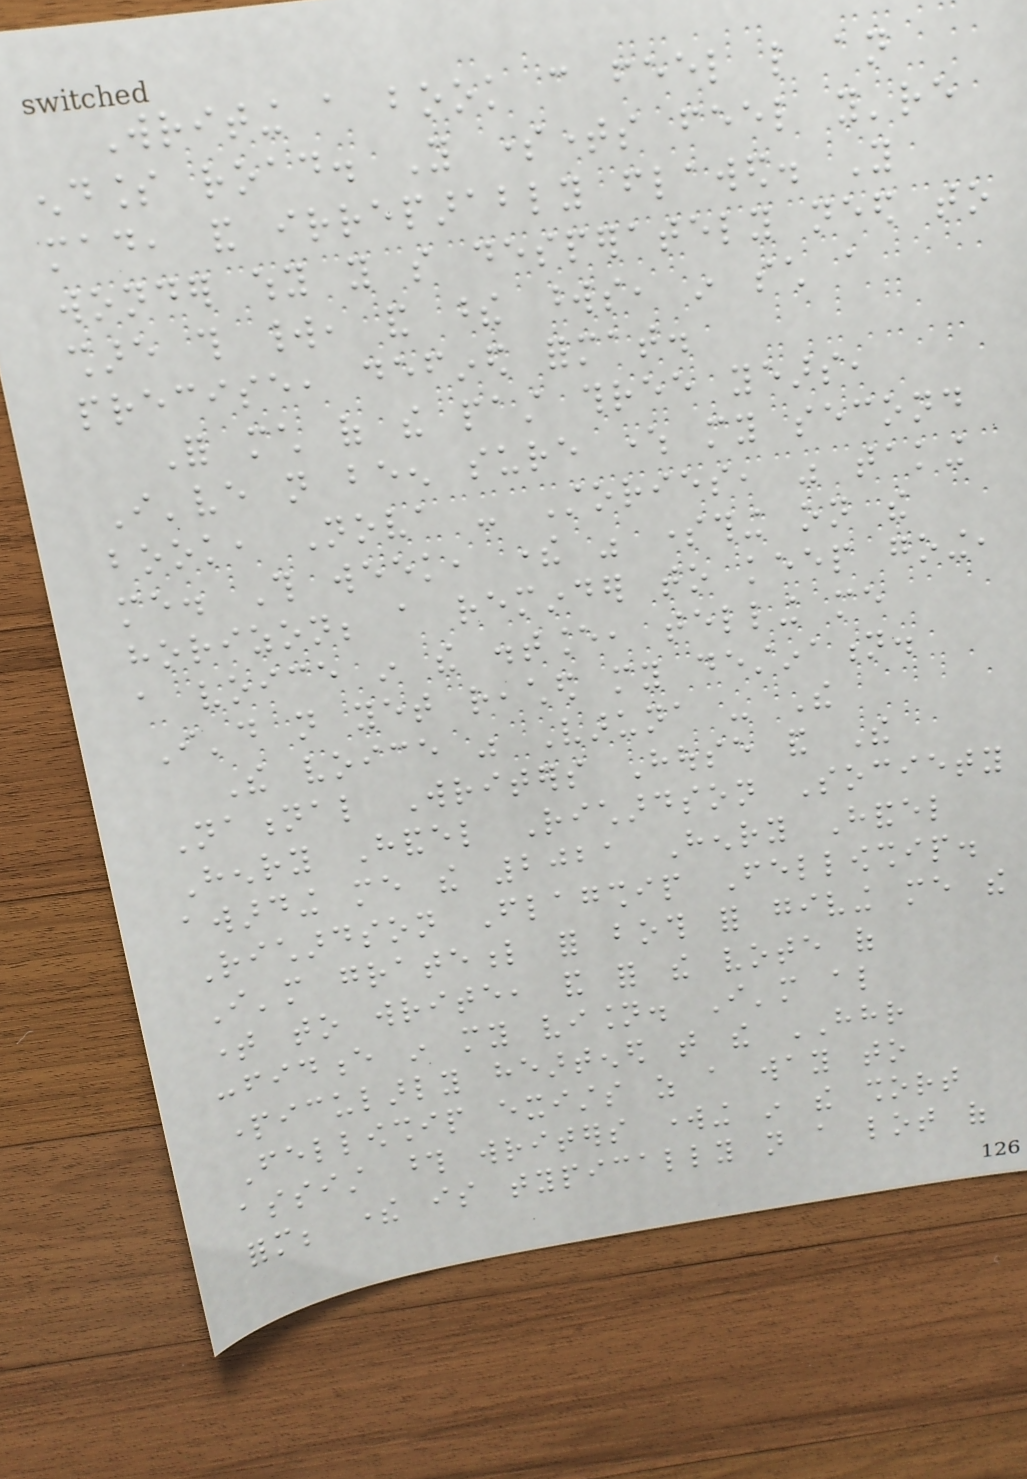Writing a book can feel like an
endless road. You sometimes feel you're
mad, and irreparably flawed. You
wonder why you so desperately need to
share this world, and these words, in such a
precise, defined format.
For much of the past three years,
I've not been sure where my second
book, Nova - Stories, was taking
me. This week, there was something on the
horizon; a reminder to keep going,
a voice in the distance, telling me
I'd not yet reached my destination.
The voice was Varuna - The
National Writers House and The
Henry Handel Richardson Society
awarding me the 2021 Henry Handel
Richardson Flagship Fellowship.
I'm grateful for both for giving me the
time to write, and for the vote of
confidence in my vision. I'm also
particularly heartened that the HHR
Fellowship exists as a way to
assist those writers working in the short
form; there is typically not a lot of
